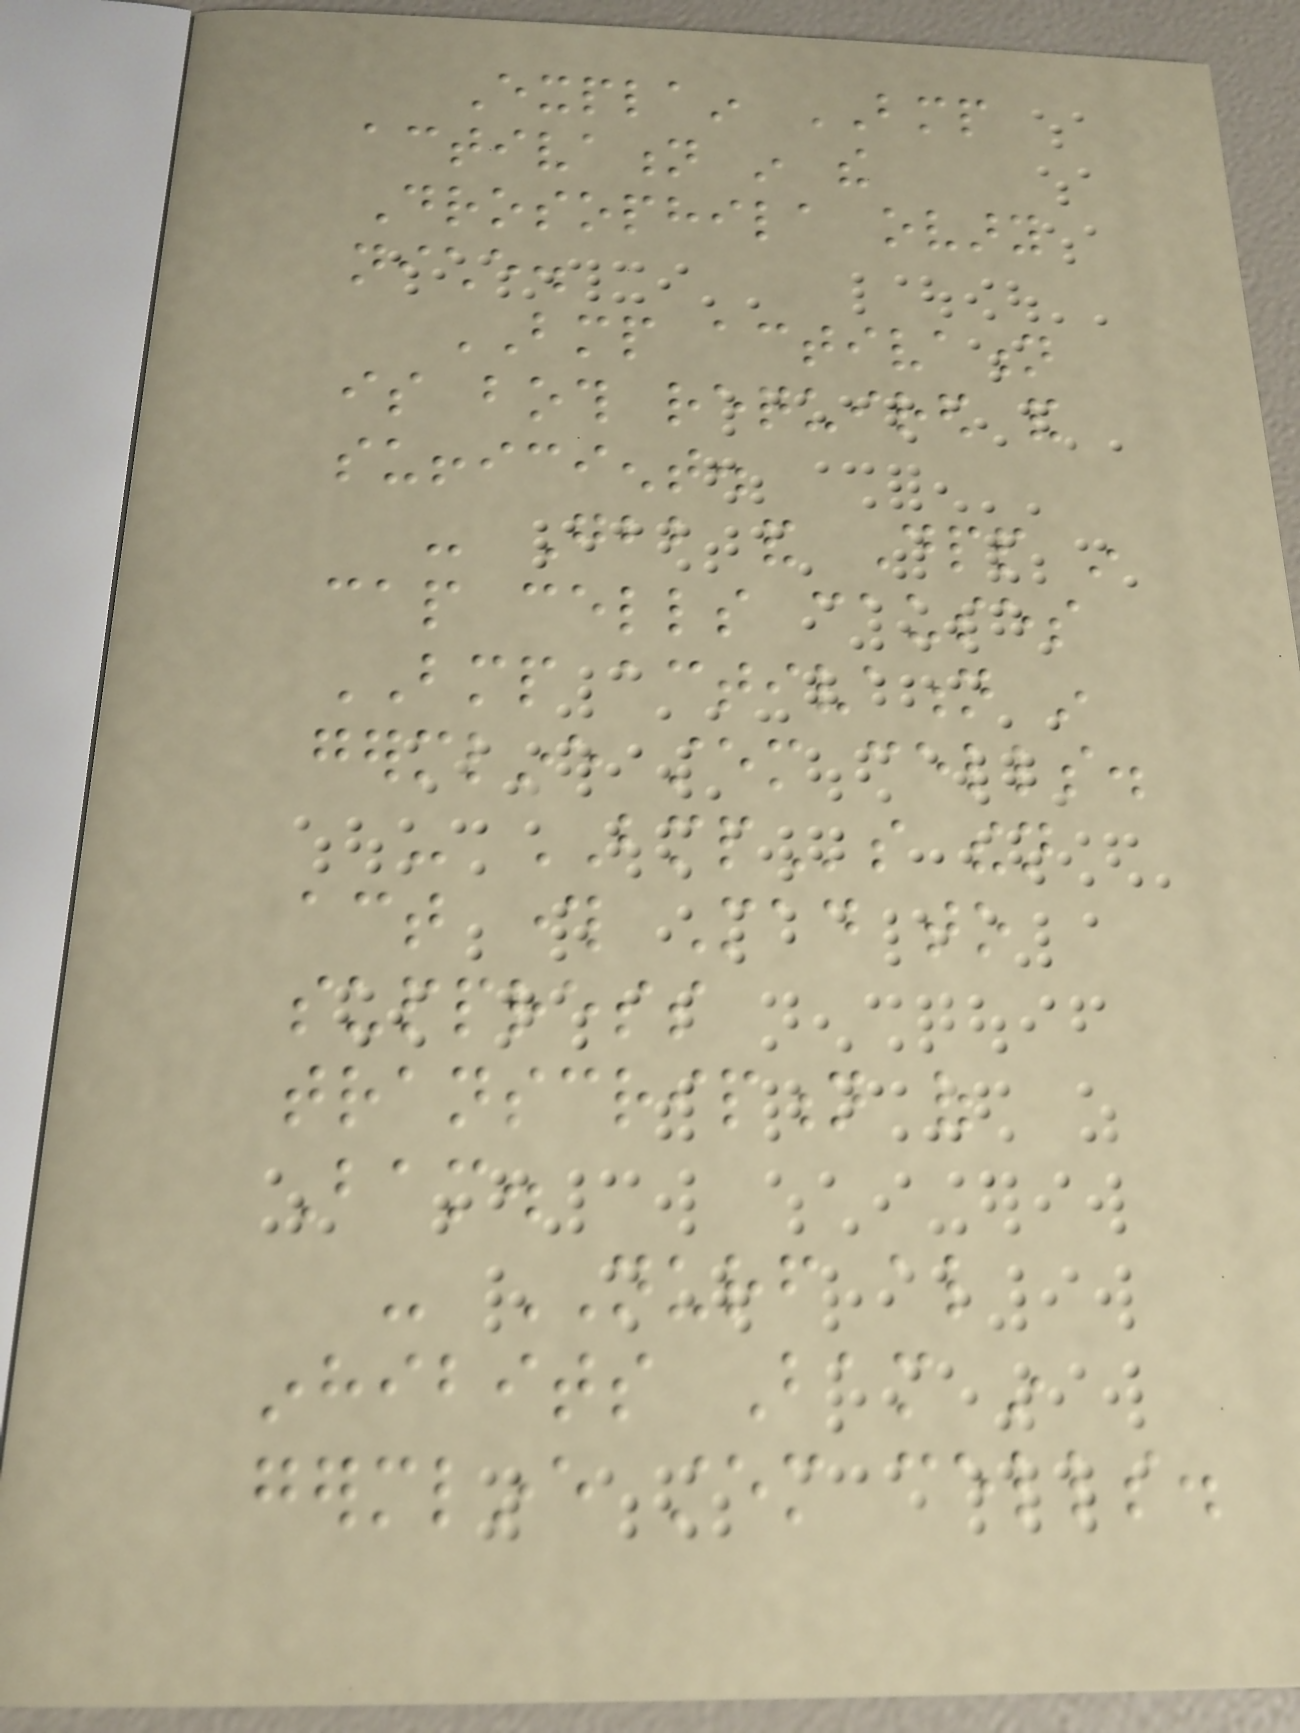Explain BMP
activation in the
Drosophila ovary
niche.
BMP activation
is both required and
sufficient.
- Gbb and Dpp in
cap cells causes
BMP activation in
germline stem cells.
- BMPs then
act through Mad to
suppress
transcription of
Bam.
- NURF also
inhibits Bam in
germline stem cells.
